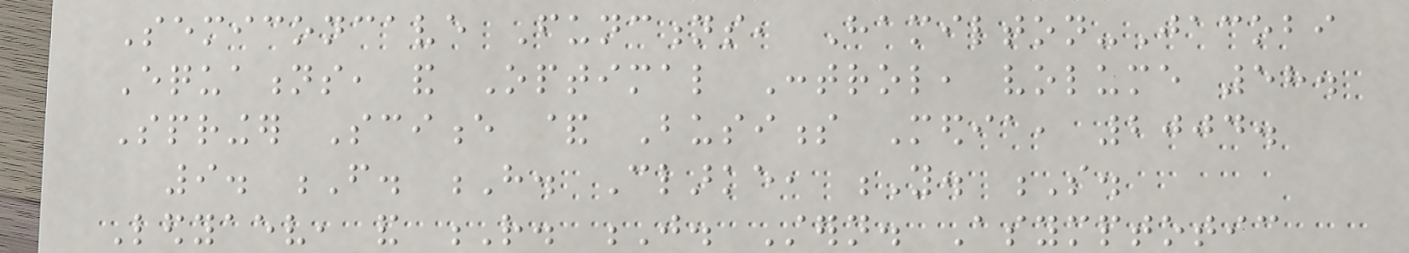Semiconcave Functions, Hamilton-Jacobi
Equations, and Optimal Control, volume 58.
Springer Science & Business Media, 2004.
9. F. H. Clarke, Y. S.
Ledyaev, and R. J. Stern. Asymptotic
